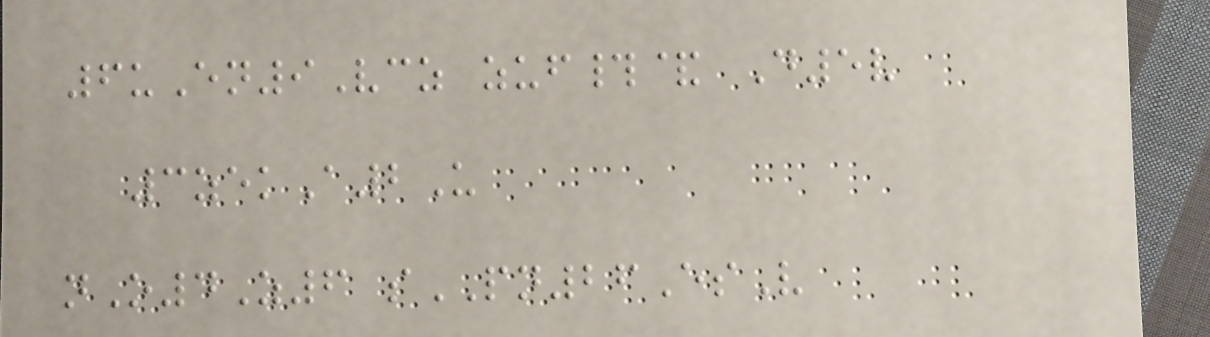6uEn9Vcz zuf#& D5v
3zekA2U
nO4Z6 sPN26EsV
